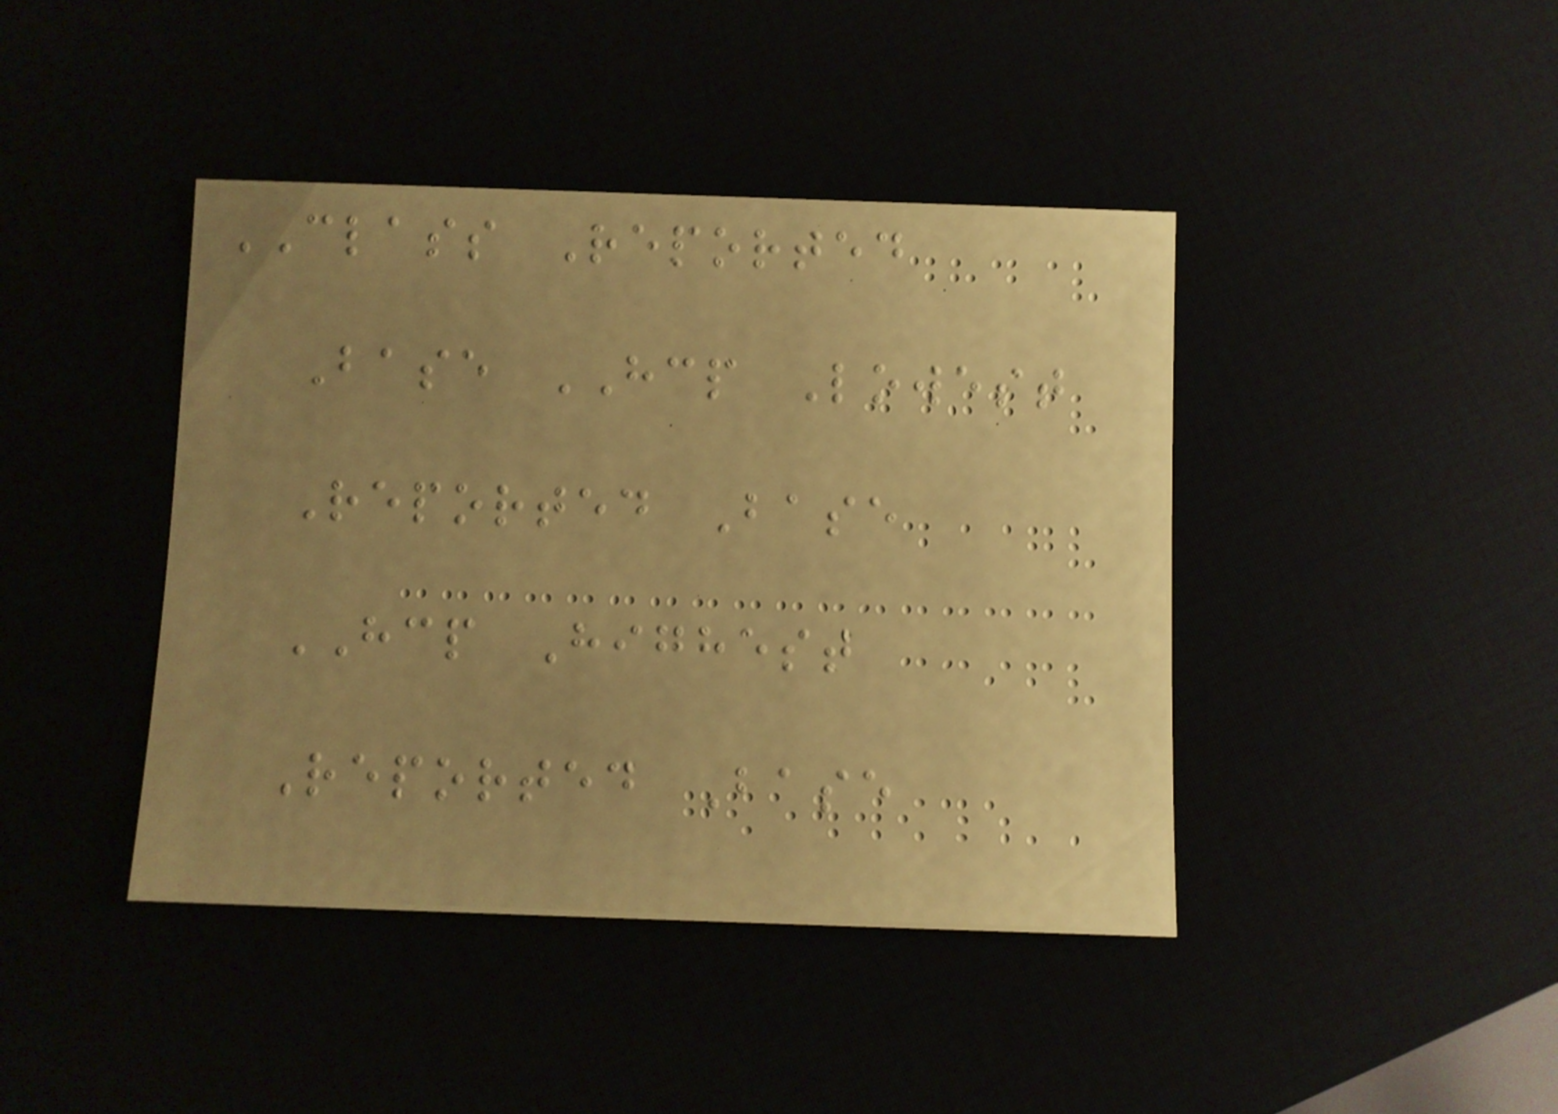CLASS Reported
Base HCP Lowest
Reported Base
HCP Highest
Reported Base
